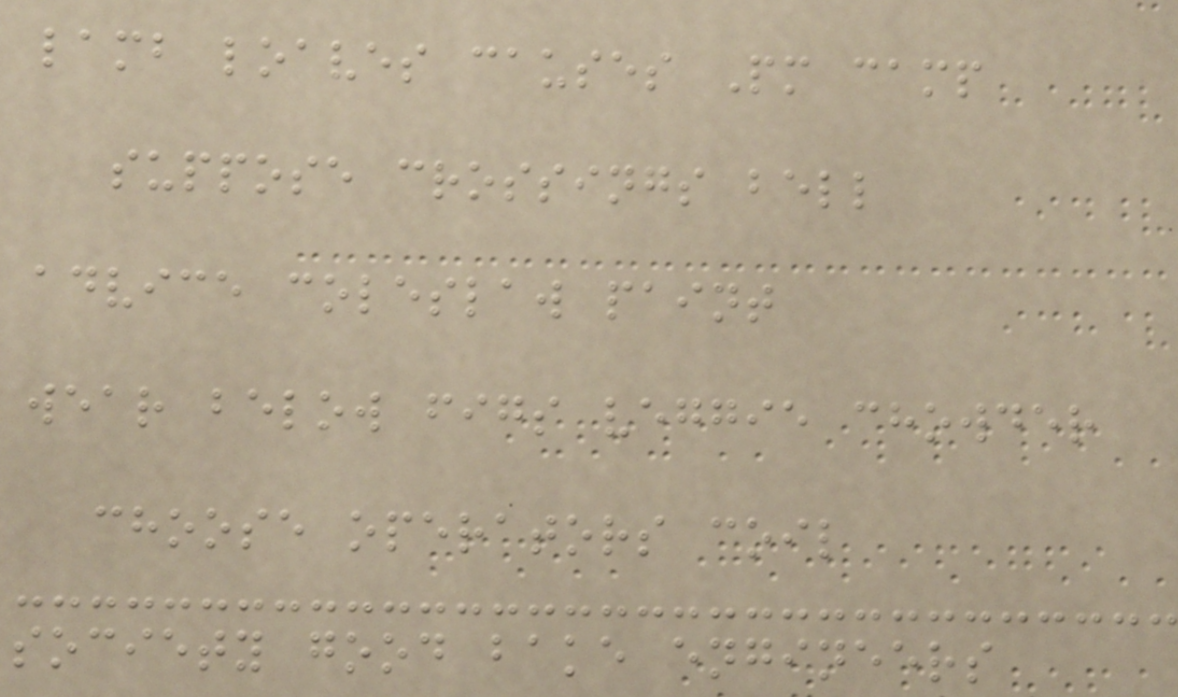lamb loaves causes Pm camp
suppose crossings bell
advice coleslaw paint
wear below figs veggie chowder
choose operators coil
society good bake engineers
